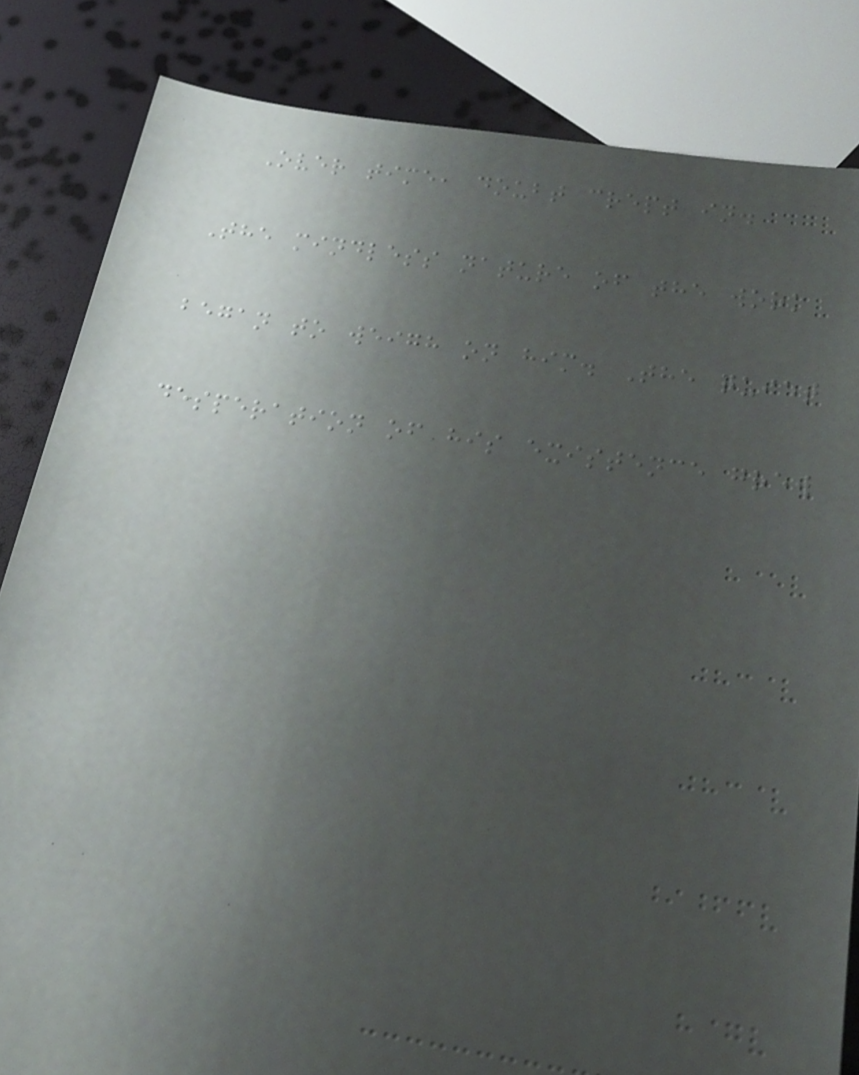Over time, doubt crept in.
The mindless nature of the work
began to weigh on him. The quiet
desperation of his existence grew
